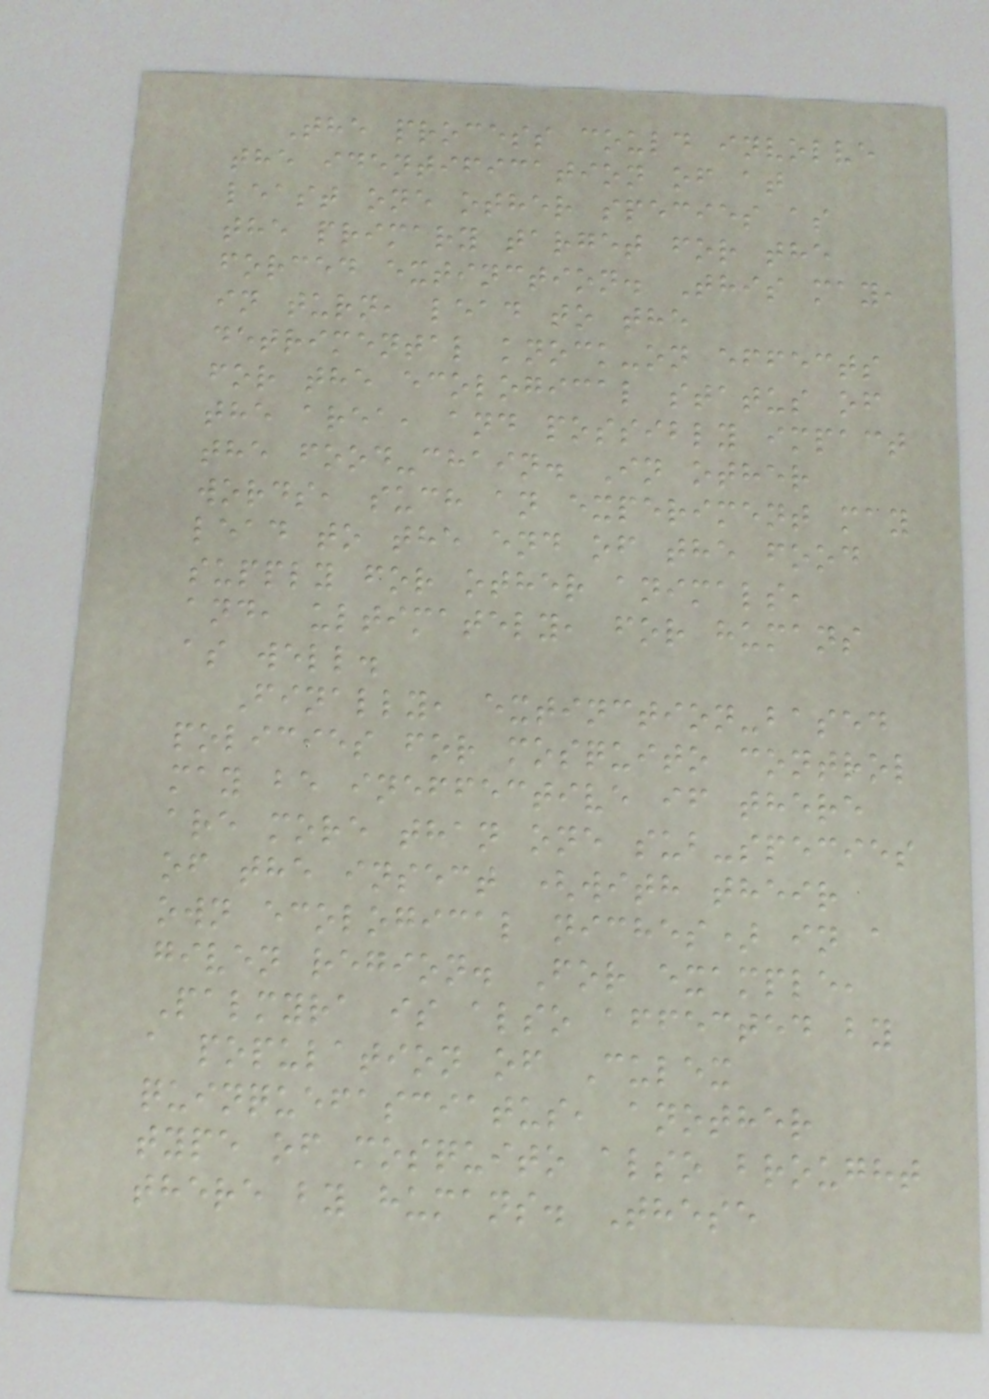The process could involve
the identification of at
least one other species as
the primary target for the
forced extinction. This may,
in turn, lead to the
detrimental knock-on effects
for the ecological status of
the area, and possibly impact
the food-chain. In other
words, such an experiment may
lead to the end of the food
supply for other animals,
and, ultimately, for humans
as well.
Finally, extinction-based
policies for mosquito control
may be ineffective if there
are more than one sub-species
of the insect (with their
own ecological niches) in a
given region. For example,
Palmyra is also affected by
a population of Culex
quinquefasciatus, another
type of mosquito also brought
there by humans. These
